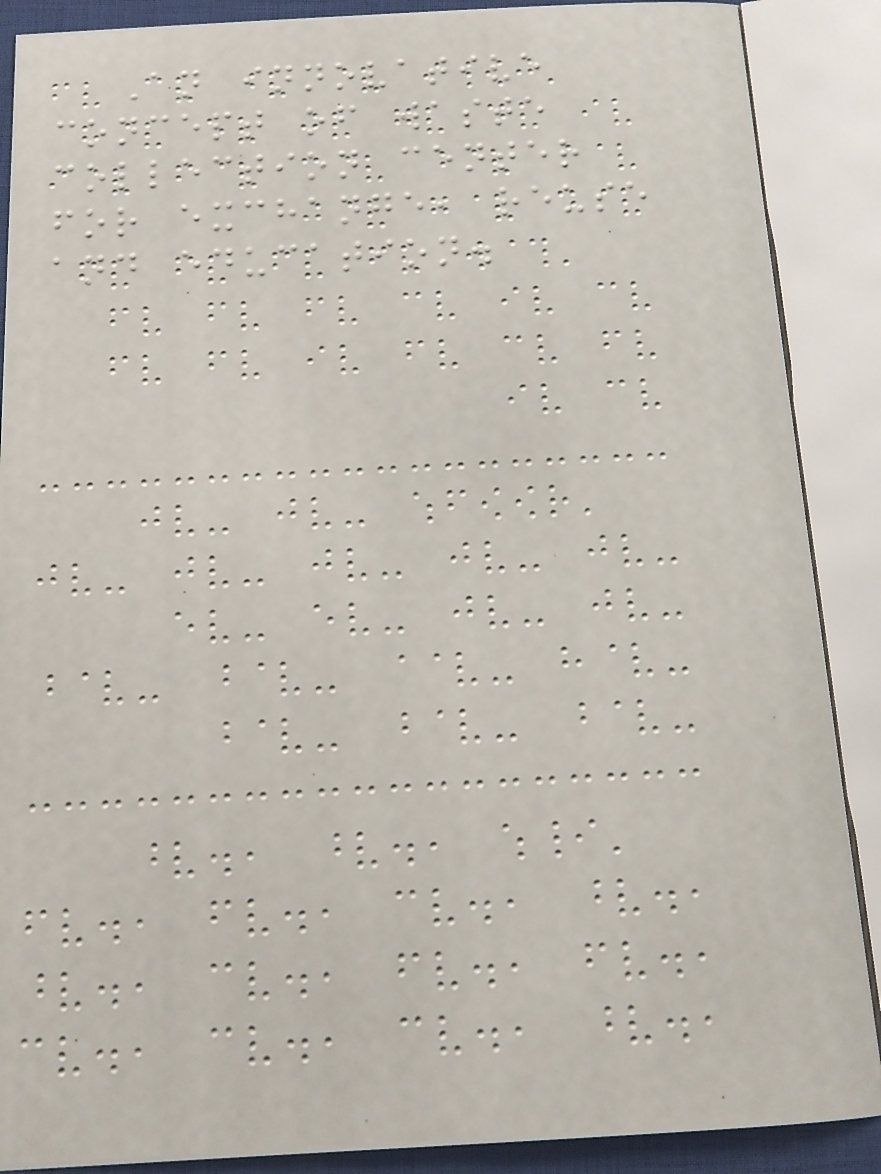An innovative
concept of waste
collection center
for exchange, reuse
and education.
